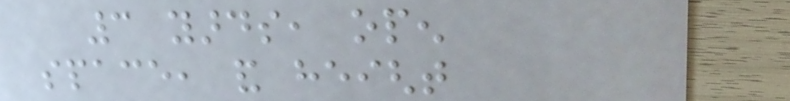3 yards, open
space, and height
